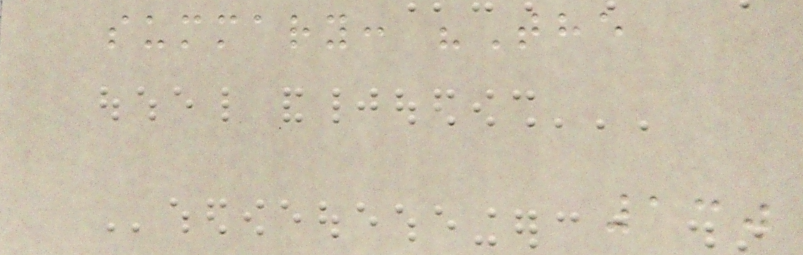summary: "The
130
